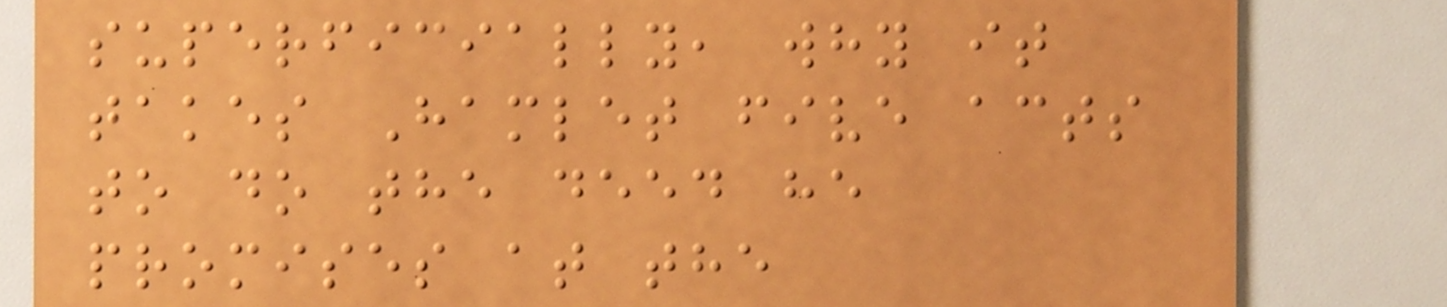superficially, why it
takes Hamlet five acts
to do the deed he
promises at the
